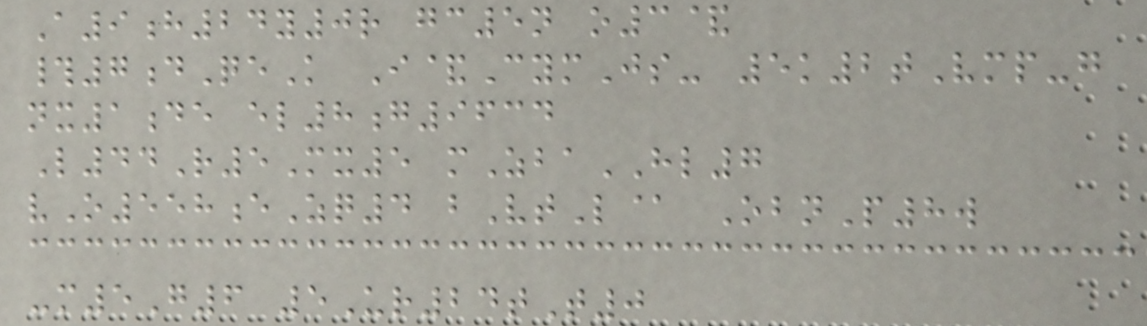A9h24y0r gc5n o3&
#7dQeK I&CymJs- 5k2tVmp-g
nx1de el8g9634
L44R5Mx5 mZbaHL7
vO558eZq4 bVtL@ ObnP8w
-m5G6 5Ur24tT0
